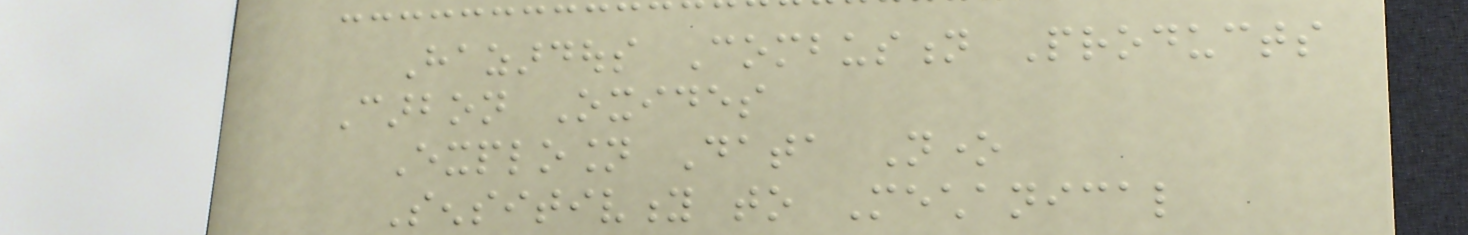Hazardous Combustion Products
Carbon Oxides
Explosion Data None
Sensitivity to Mechanical
